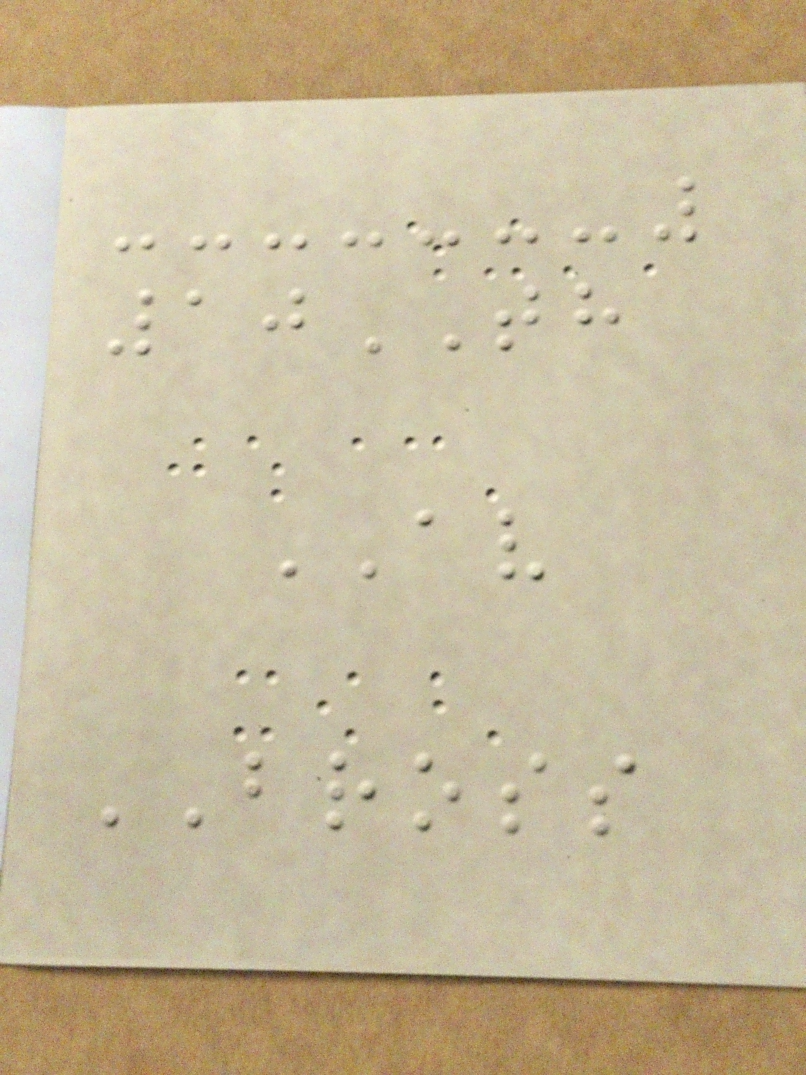10TH
AV
BROSS
